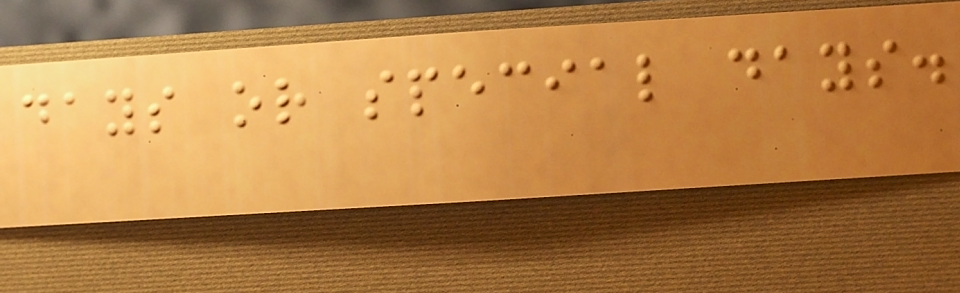days or special days.
